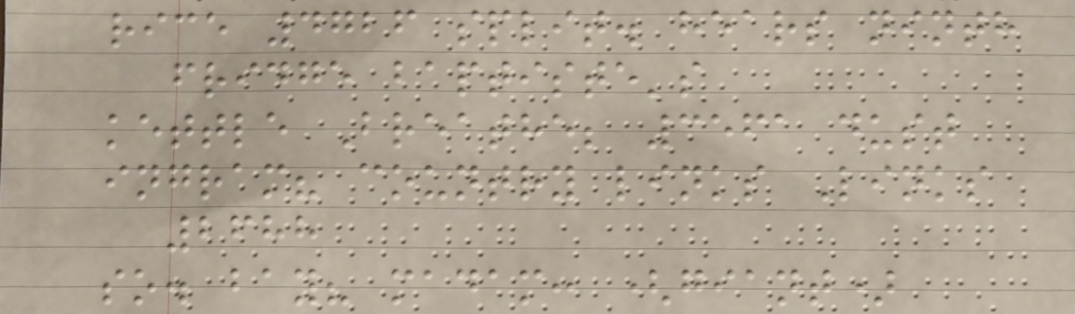rice 4726 split. hears ninth
fridge baptiste's
kettle Breathe; 3561 dust
ingram? country links Links
2688
so. bay? madam: (giant)
